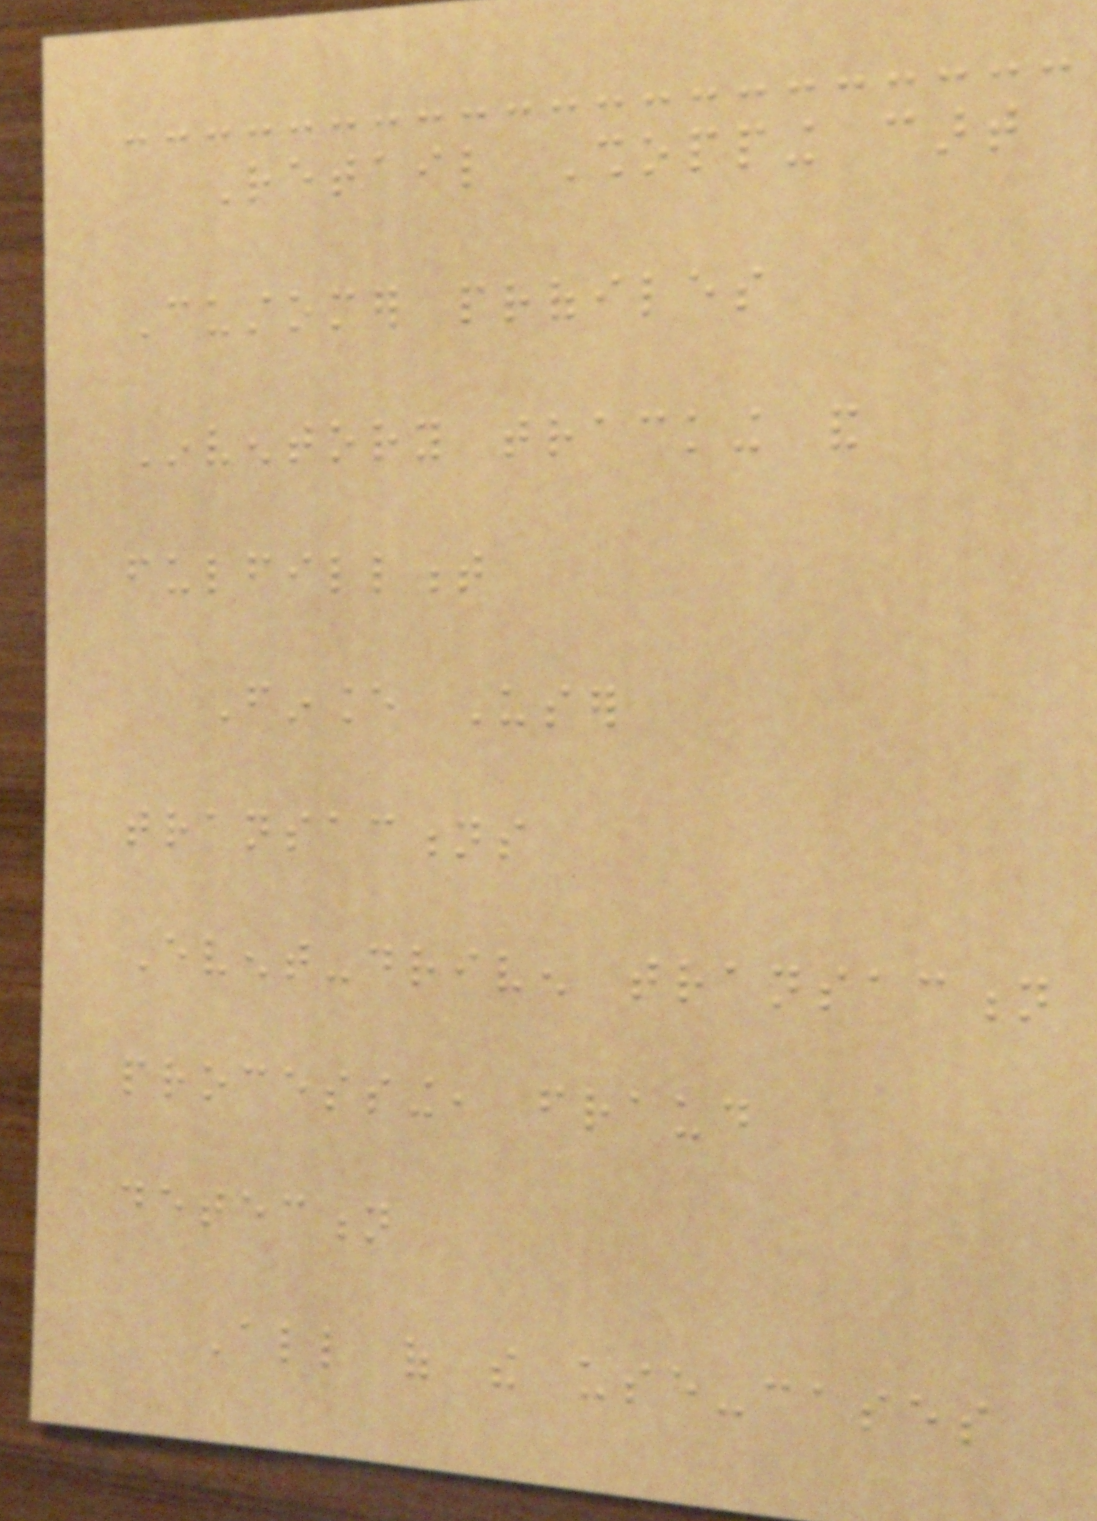Retail Shopping cart
Customer profiles
Inventory tracking and
fulfillment
Finance User
transactions
Event-driven transaction
processing, fraud
detection
All of the use-cases
